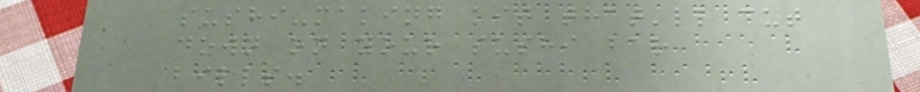sushi-making kit that'll cut
down on your sushi bar
bills.
